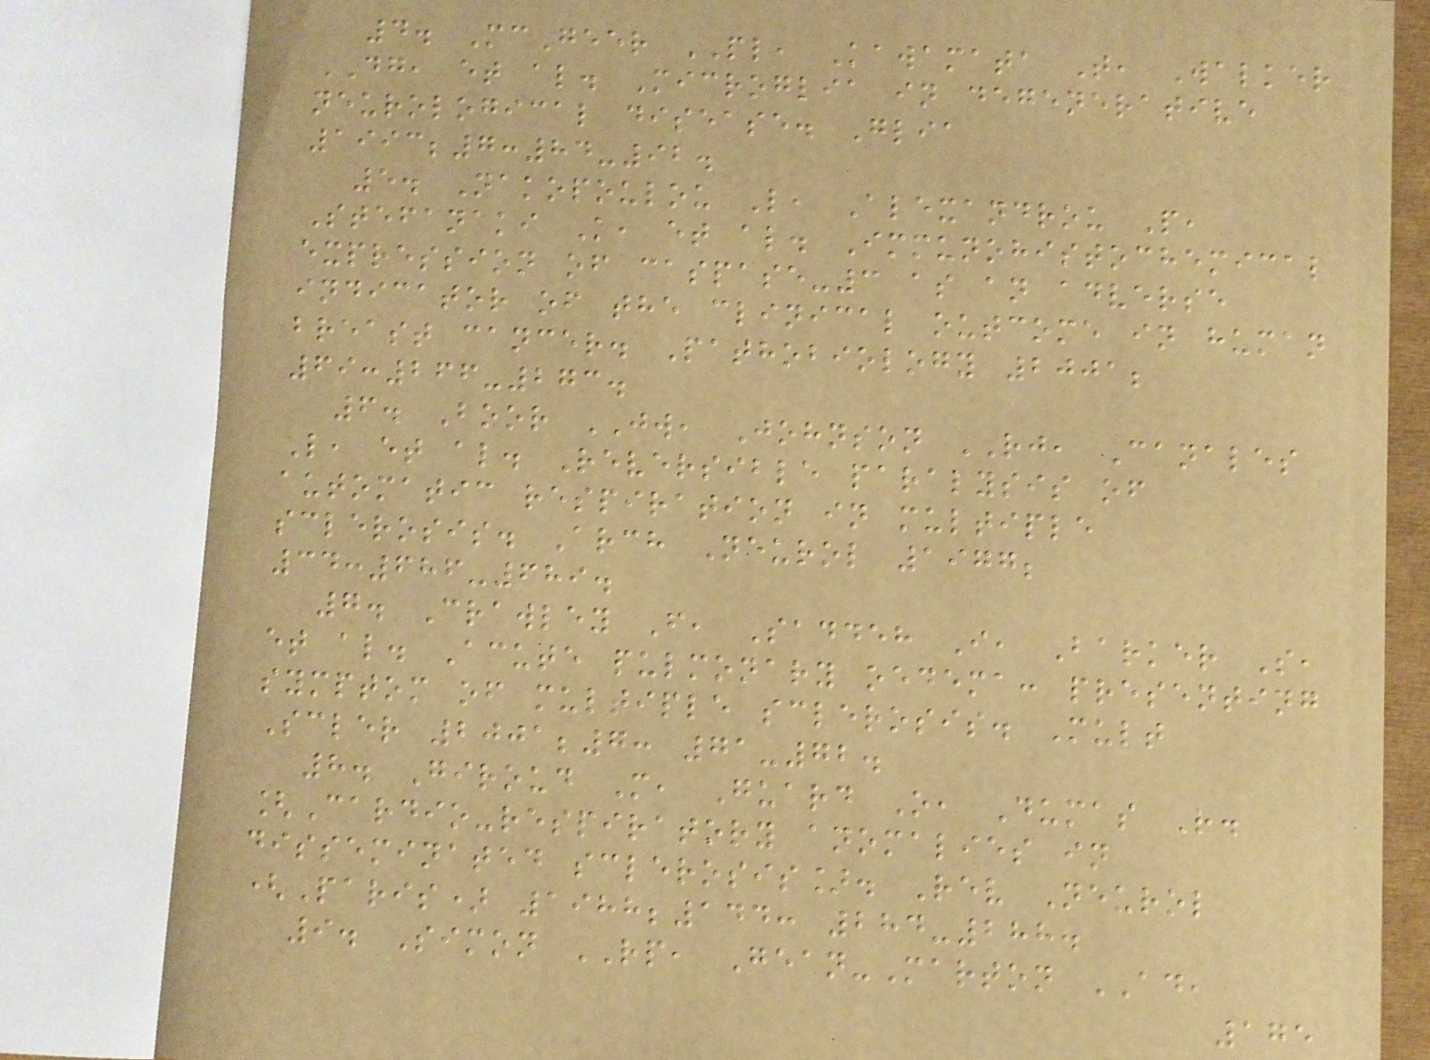4. McGeer PL, Kawamata T, Walker
DG, et al. Microglia in degenerative
neurological disease. Glia
1993;7:84-92.
5. Nakopoulou L, Alexandrou P,
Stefanaki K, et al. Immunohistochemical
expression of caspase-3 as an adverse
indicator of the clinical outcome in human
breast cancer. Pathobiology 2001;
69:266-273.
6. Boor JW, Johnson RJ, Canales
L, et al. Reversible paralysis of
automatic respiration in multiple
sclerosis. Arch Neurol 1977;
34:686-689.
7. Crawley F, Saddeh I, Barker S,
et al. Acute pulmonary oedema: presenting
symptom of multiple sclerosis. Mult
Scler 2001;7: 71-72.
8. Giroud M, Guard O, Dumas R.
[Cardio-respiratory anomalies in
disseminated sclerosis]. Rev Neurol
(Paris) 1988;144: 284-288.
9. Simon RP, Gean-Marton AD,
175
